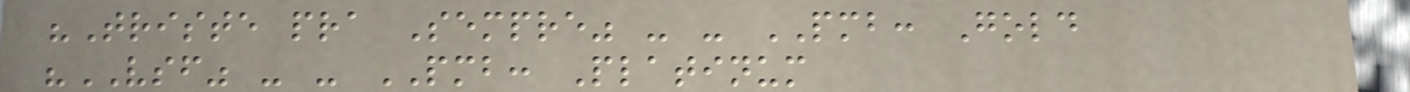"Triste pra Sempre" - - PMB: Gold
"VSF" - - PMB: Platinum
